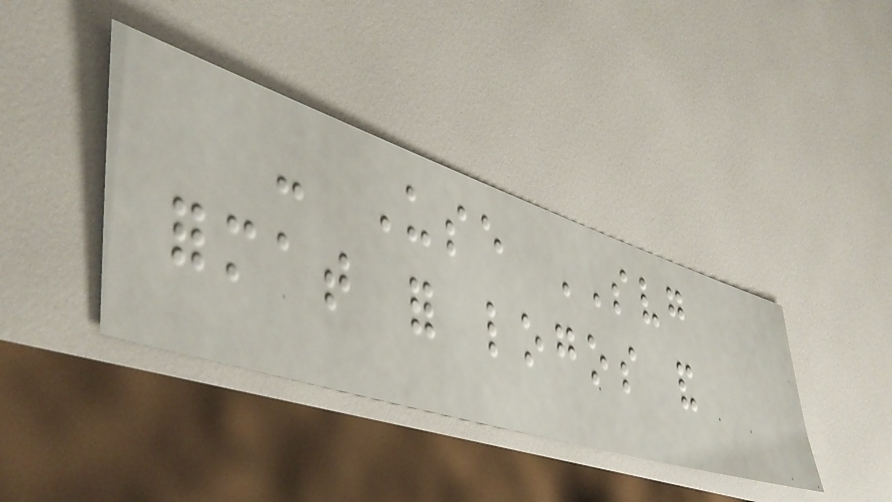- Use SVG
format for logos and
